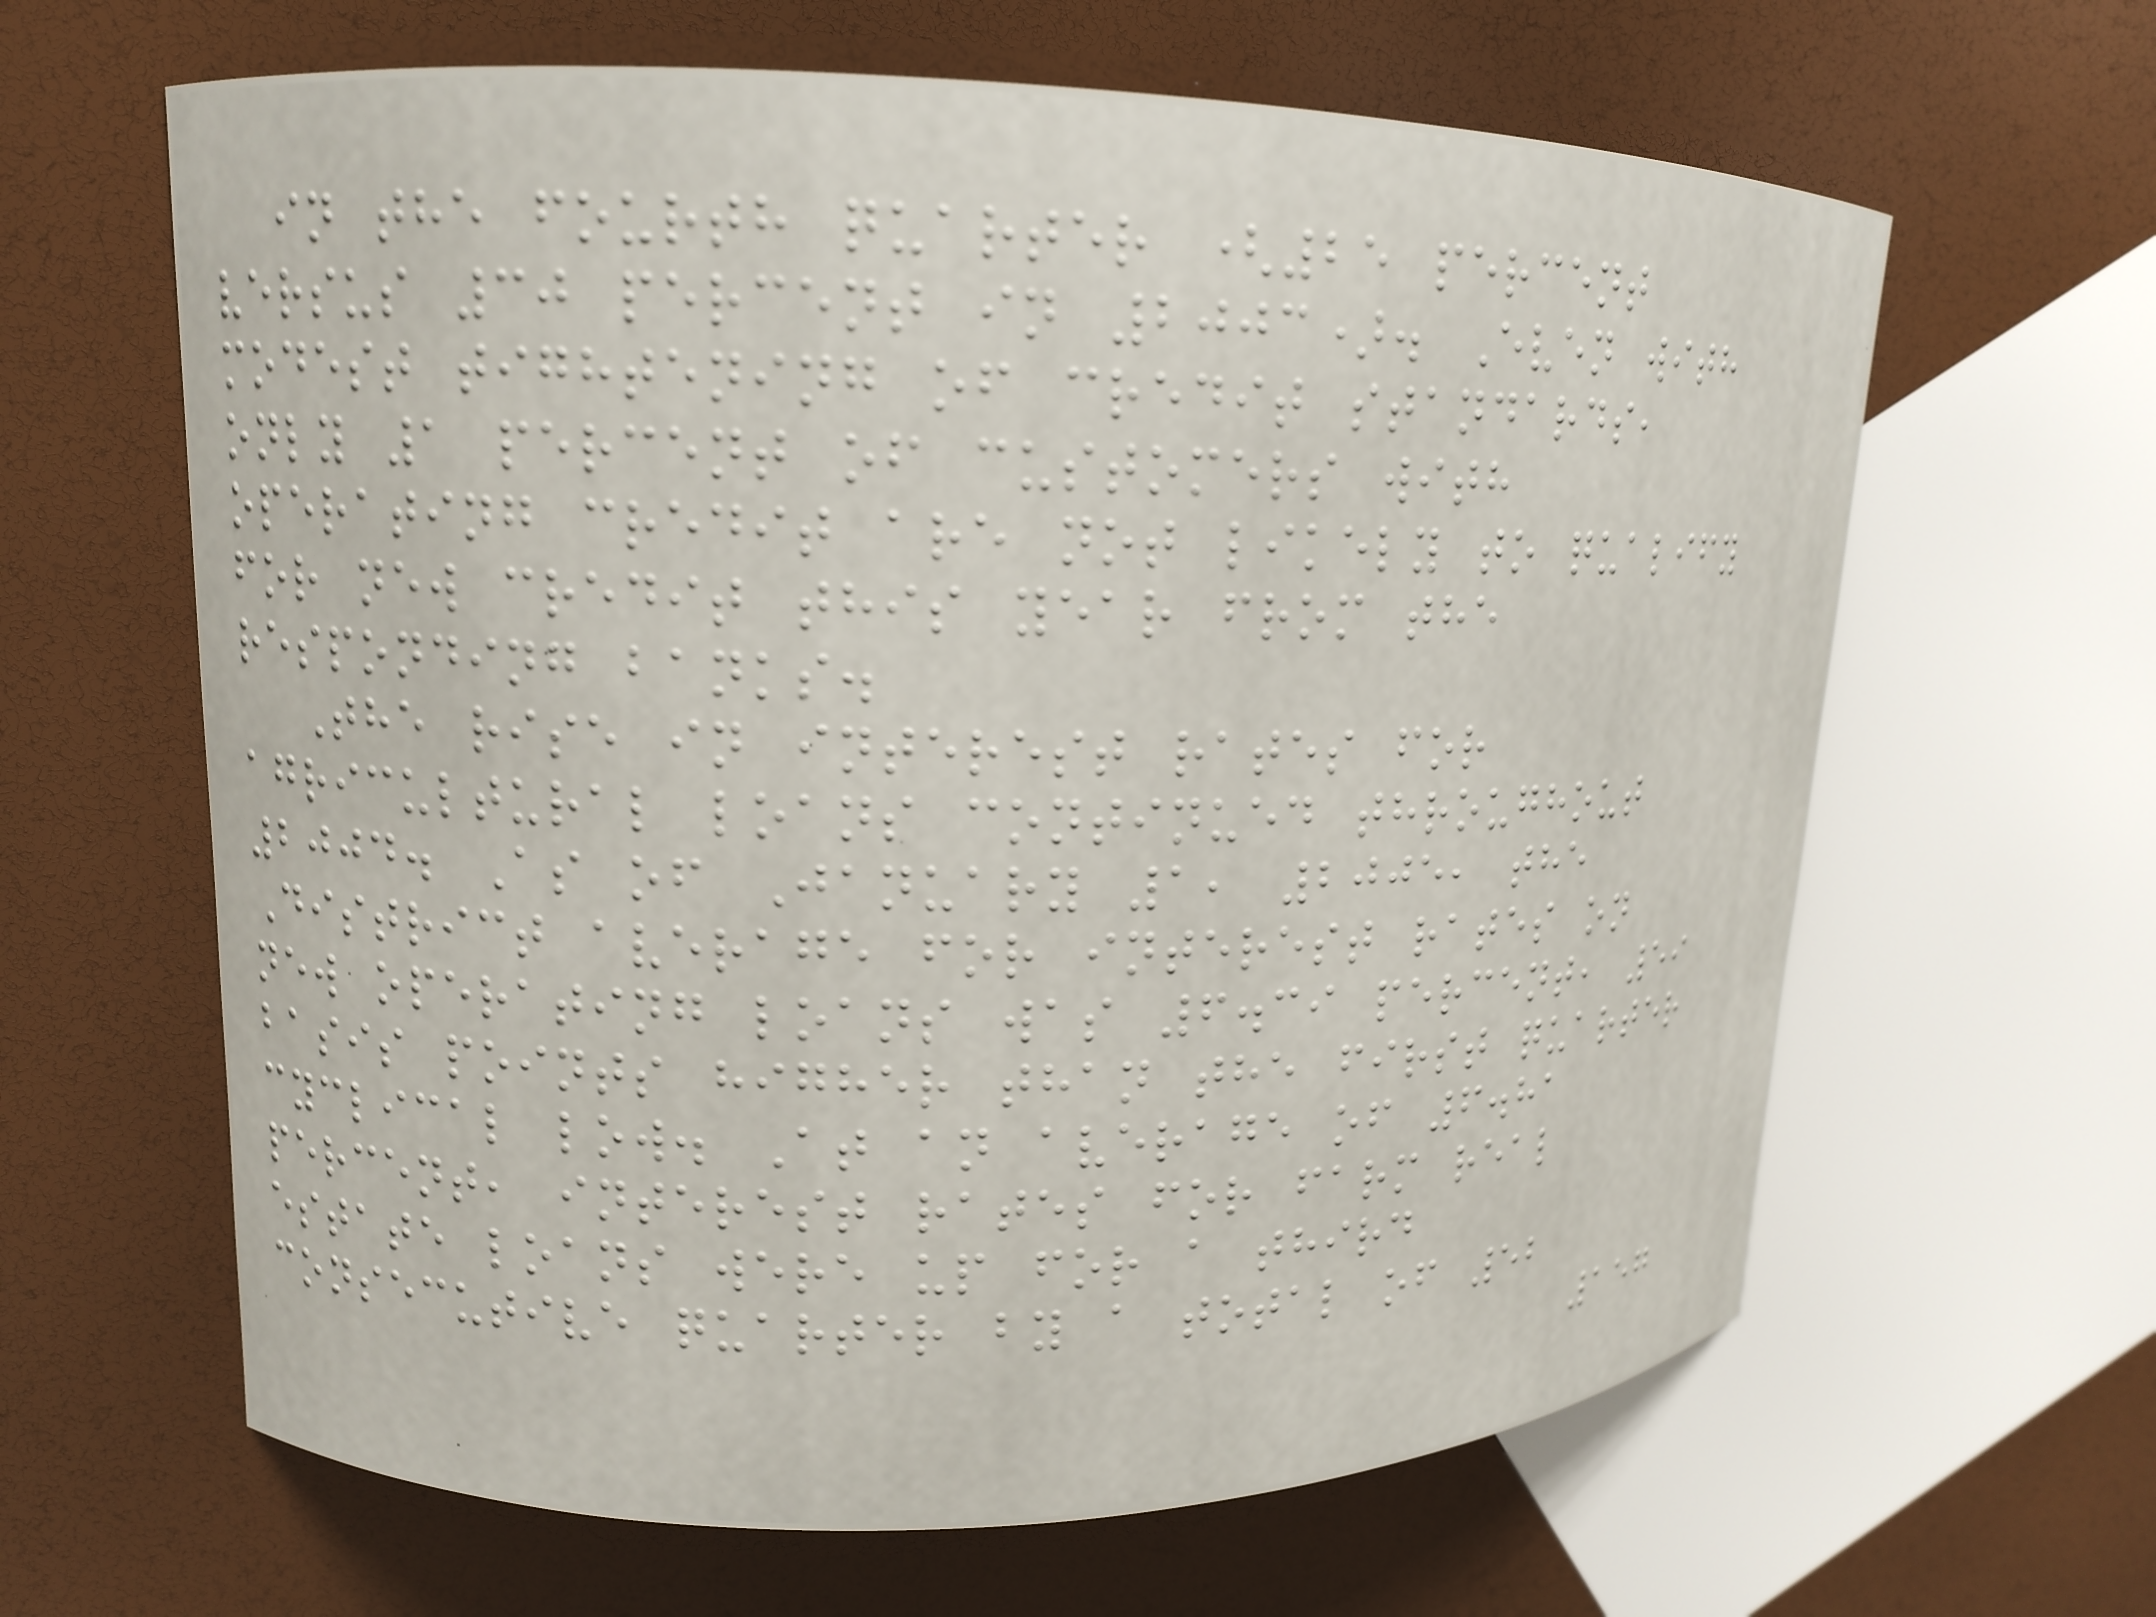in the fourth quarter (25 percent
versus 30 percent in 2003). Even with
modest tightening of credit standards,
only 1 percent of customers with
operating credit are not likely to qualify
for new credit this year from the
responding banks.
The rise in interest rates for
agricultural loans continued throughout
2004. As of January 1, 2005, the
District average for interest rates on
new operating loans was 6.39 percent, 59
basis points higher than the first quarter
cyclical low. At an average of 6.81
percent, interest rates for farm real
estate loans were up for a third
consecutive quarter by a total of 52
157
